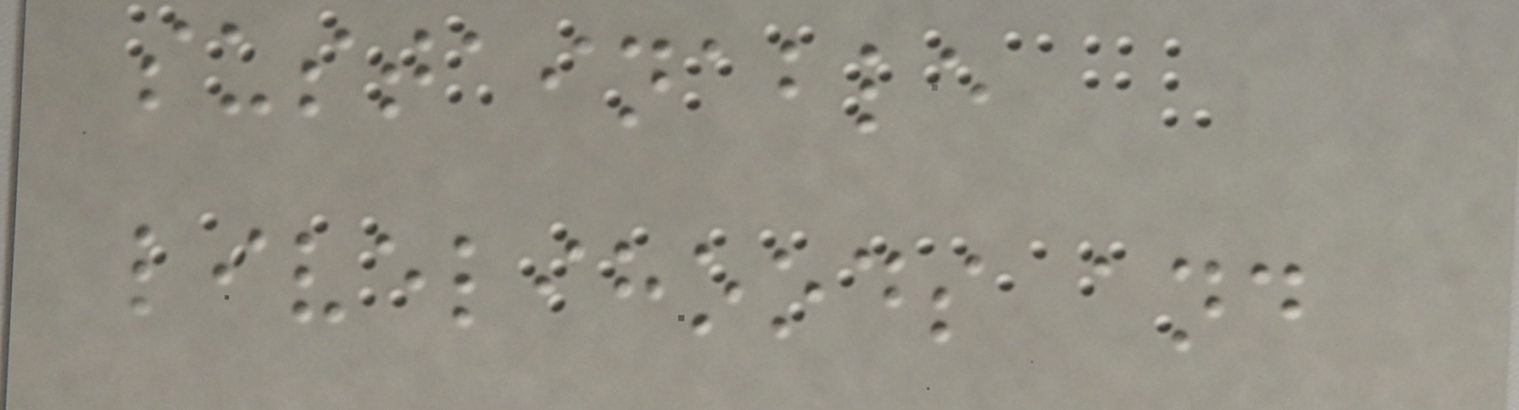sustainable
livelihoods and
